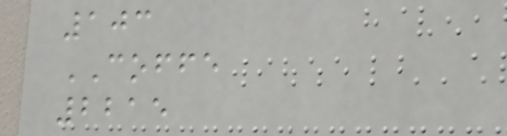103
COFFE
2215
